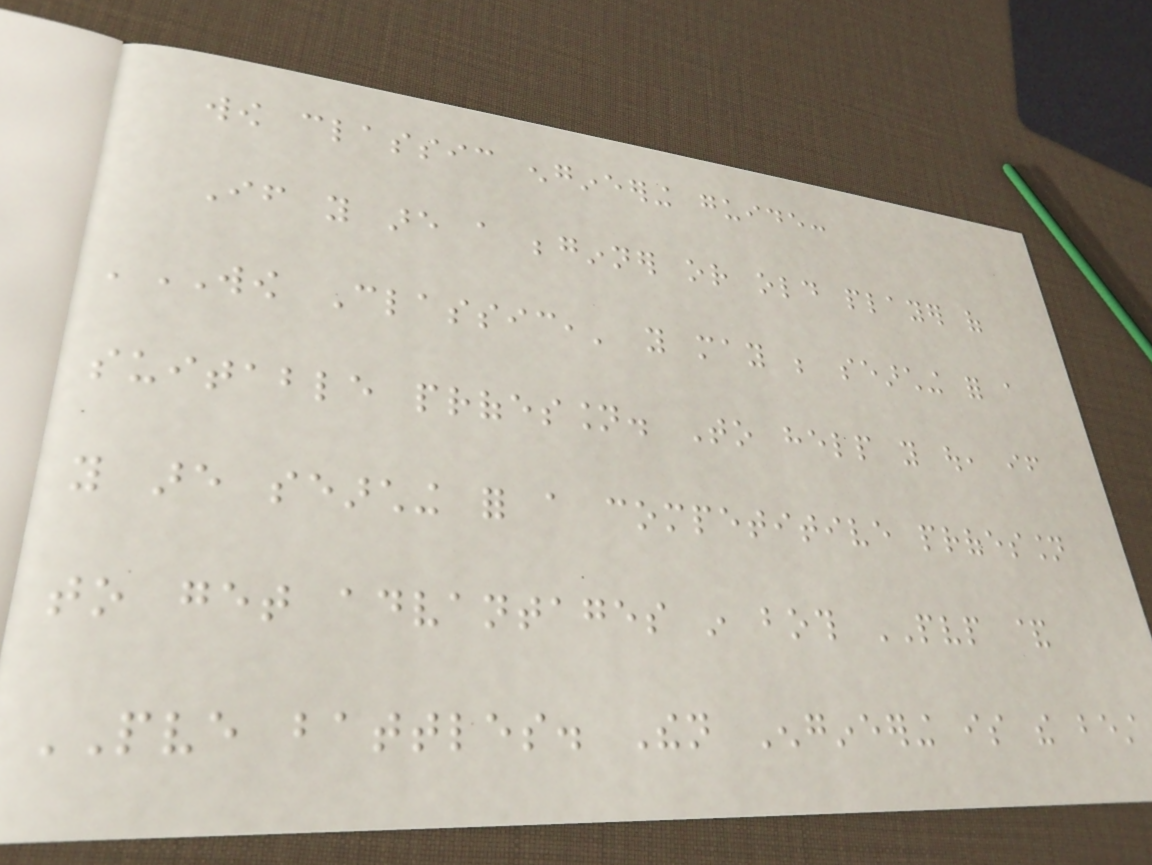wow classic engineering guide:
If you are a beginner or old player of
'WOW Classic,' you may be searching for a
suitable profession. To help you out, if
you are searching for a competitive profession
to get advantages in both PVP &
PVE battles. Then Engineering is the best
